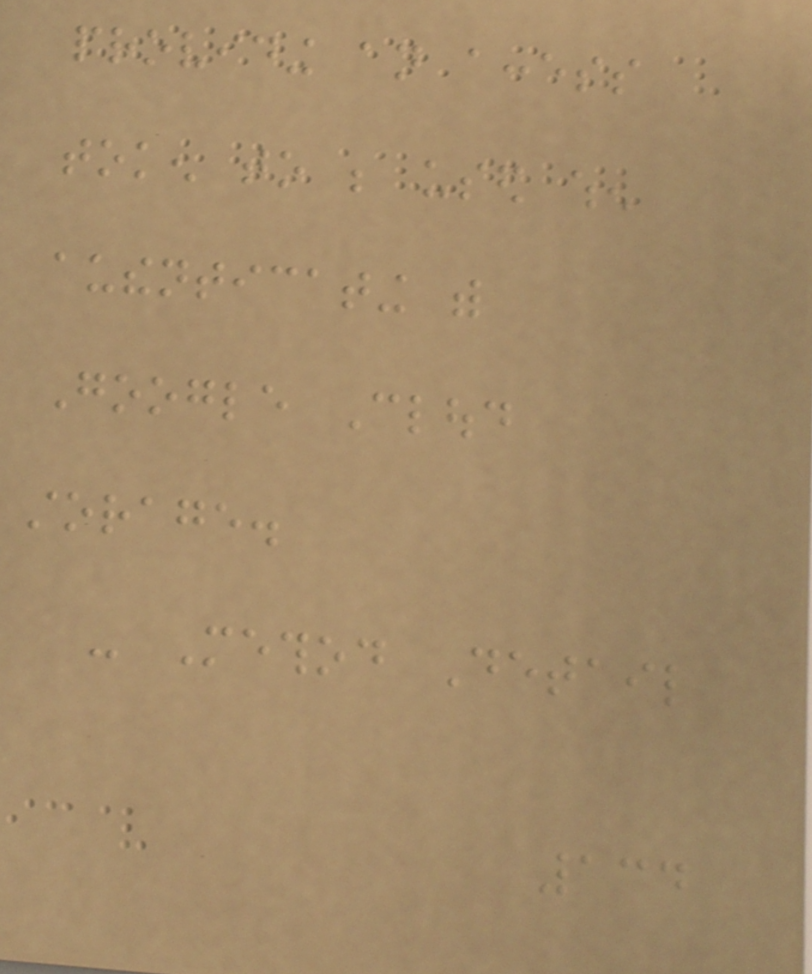providing an access
token to be used when
authenticating with
Google Cloud
storage.
- Method Detail
134
